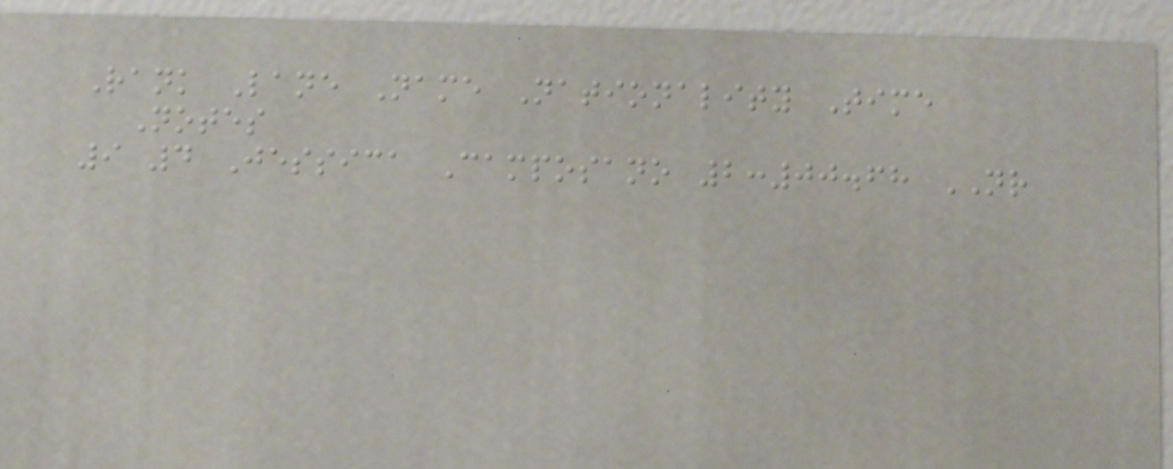Rank Lane Name Nationality Time
Notes
9 4 Jessica Camposano 2:00.68 NR
